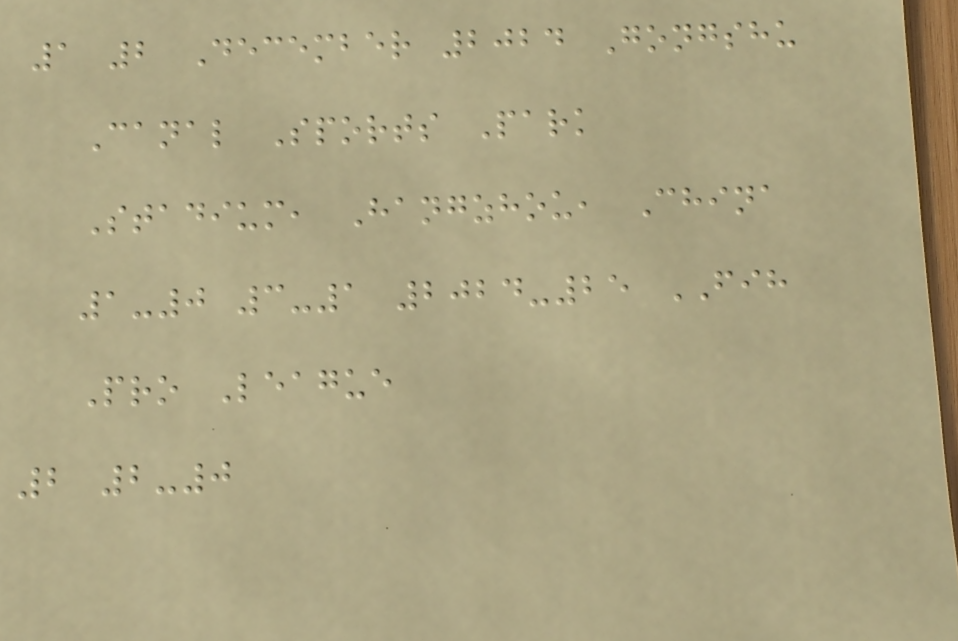1 2 December 2024 Gongshu
Canal Sports Park
Stadium, Hangzhou, China
1-0 3-1 2024-25 FIH
Pro League
2 2-0
